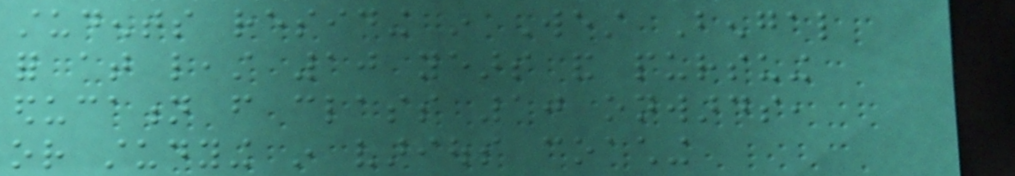students residing in West Bengal
for at least 10 years and pursuing
education from class 10 onwards,
or studying in various coaching
